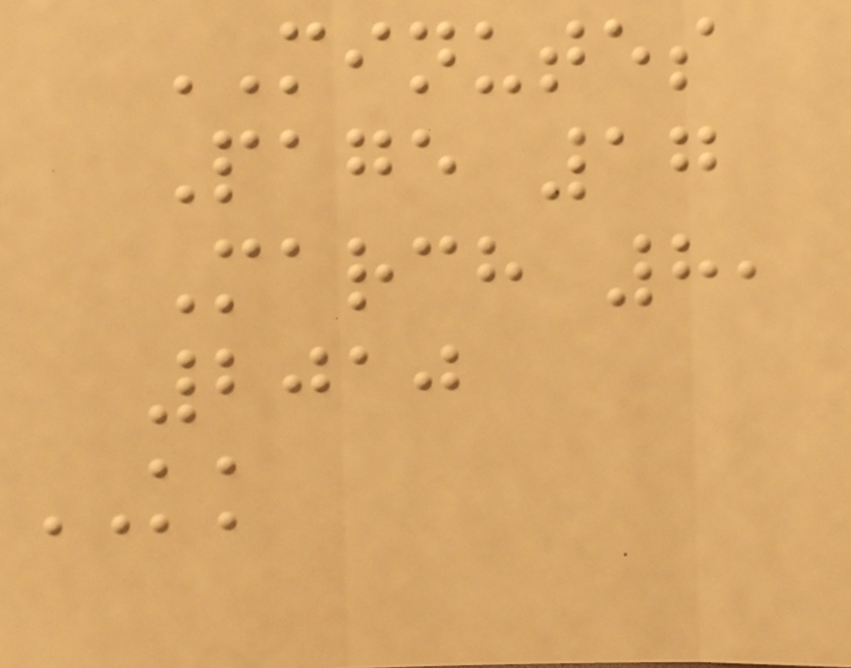MINUTES
Page 17
March 8,
2010
KK
